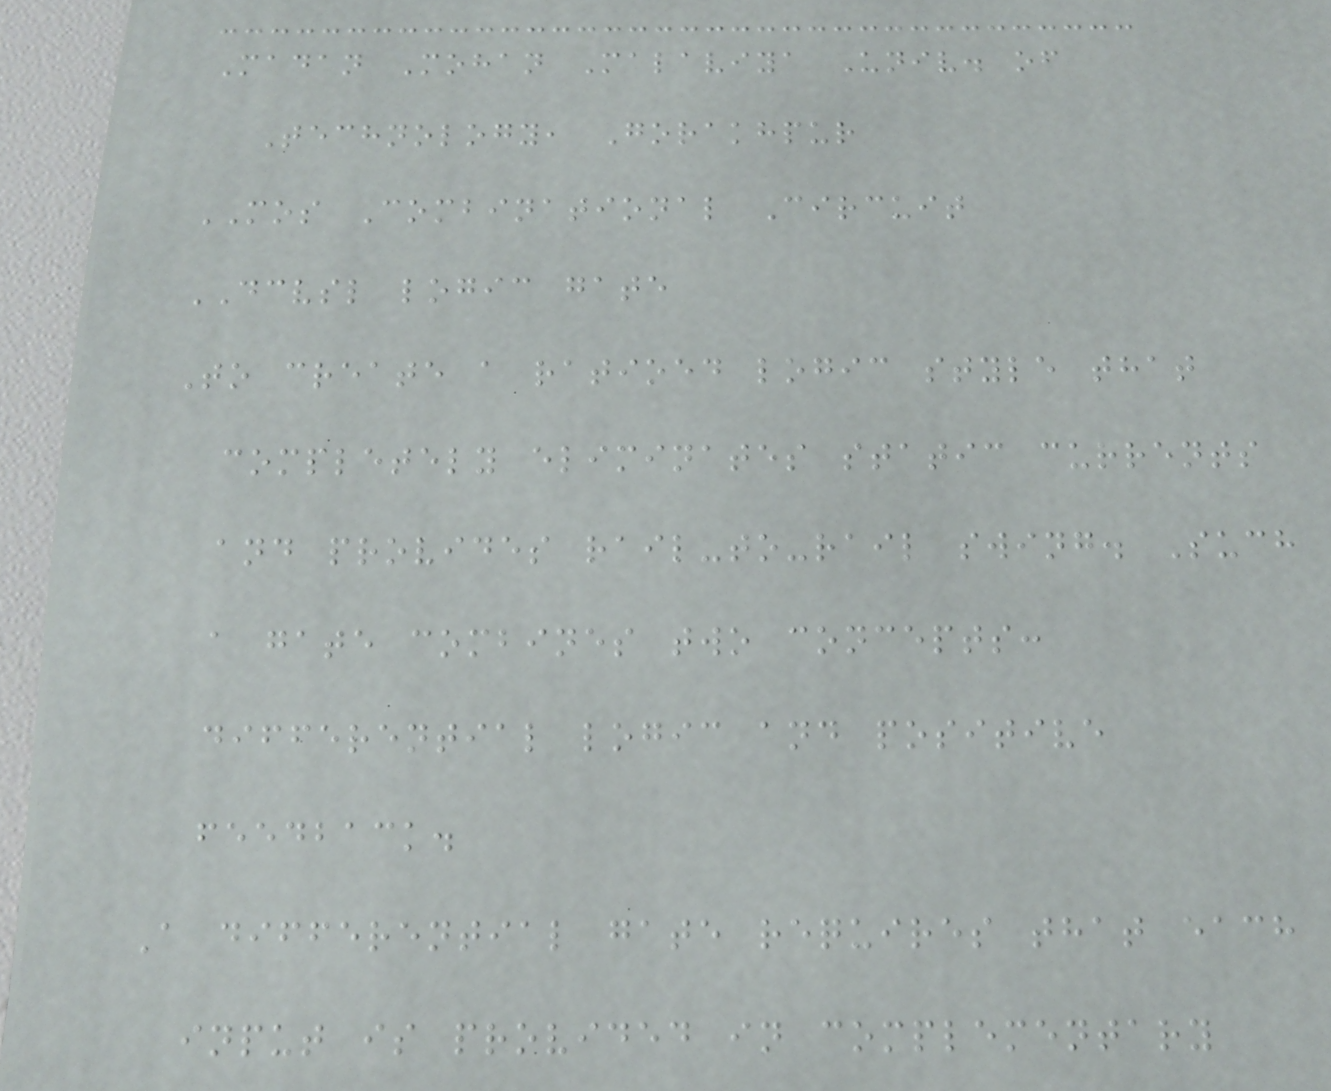Madan Mohan Malaviya Univ. of
Technology, Gorakhpur
MOS Combinational Circuit
DCVSL logic gate
To create a ratioed logic style that
completely eliminates static currents
and provides rail-to-rail swing. Such
a gate combines two concepts:
differential logic and positive
feedback.
A differential gate requires that each
input is provided in complementary
